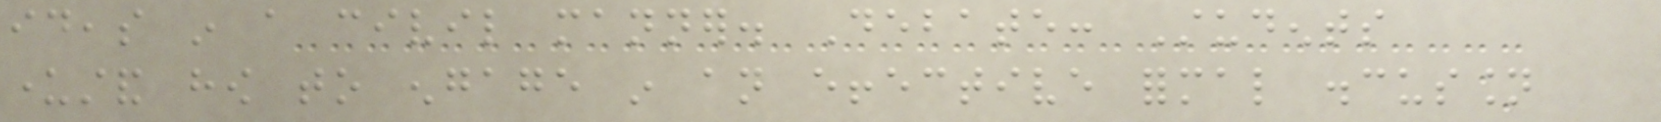ideas in a civil manner. Debate: Students
understand how to engage in an effective formal discussion
